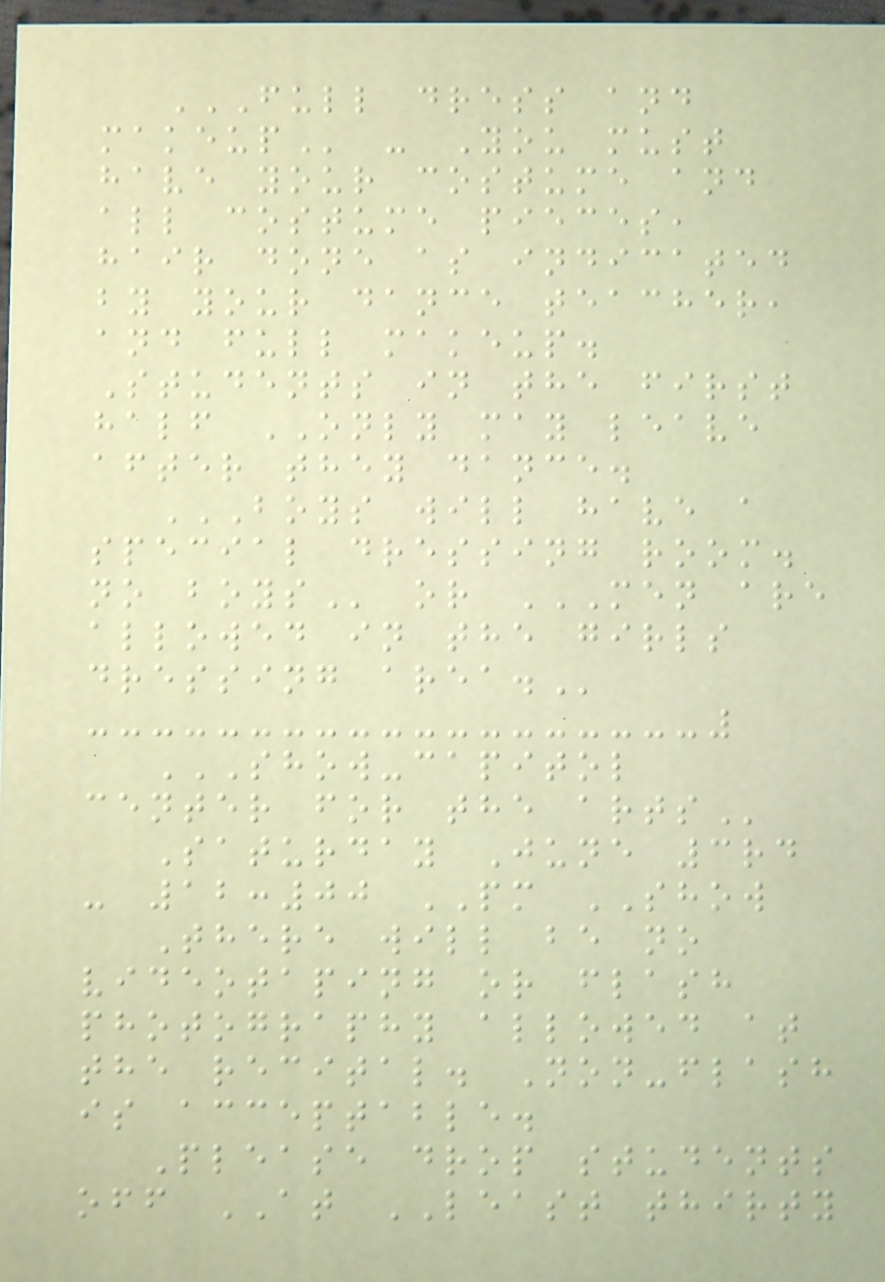FULL DRESS AND
MAKEUP - You must
have your costume and
all costume pieces,
hair done as indicated
by your dance teacher,
and full makeup.
Students in the first
half ONLY may leave
after they dance.
BOYS WILL HAVE A
SPECIAL DRESSING ROOM.
NO BOYS or MEN ARE
ALLOWED IN THE GIRLS
DRESSING AREA.
SHOW-CAPITOL
CENTER FOR THE ARTS
Saturday June 3rd
- 12:00 PM SHOW
There will be no
videotaping or flash
photography allowed at
the recital. Non-flash
is acceptable.
Please drop students
off AT LEAST thirty
